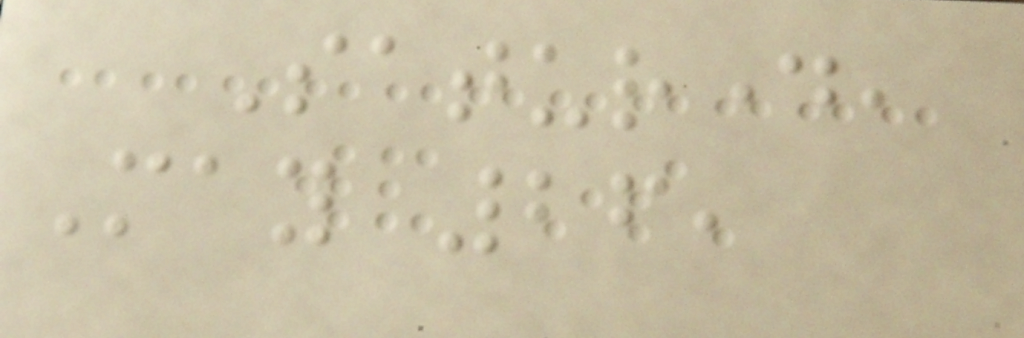Saturday,
May 26,
